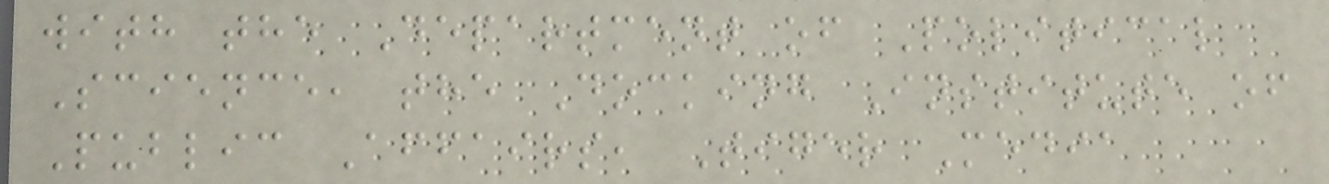with the Department of Political
Science, the Docking Institute of
Public Affairs, Tiger Media
